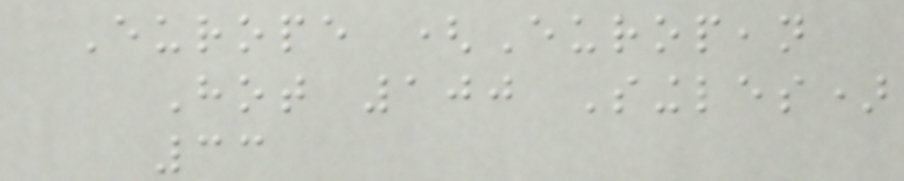Europe (European
Hot 100 Singles)
33
